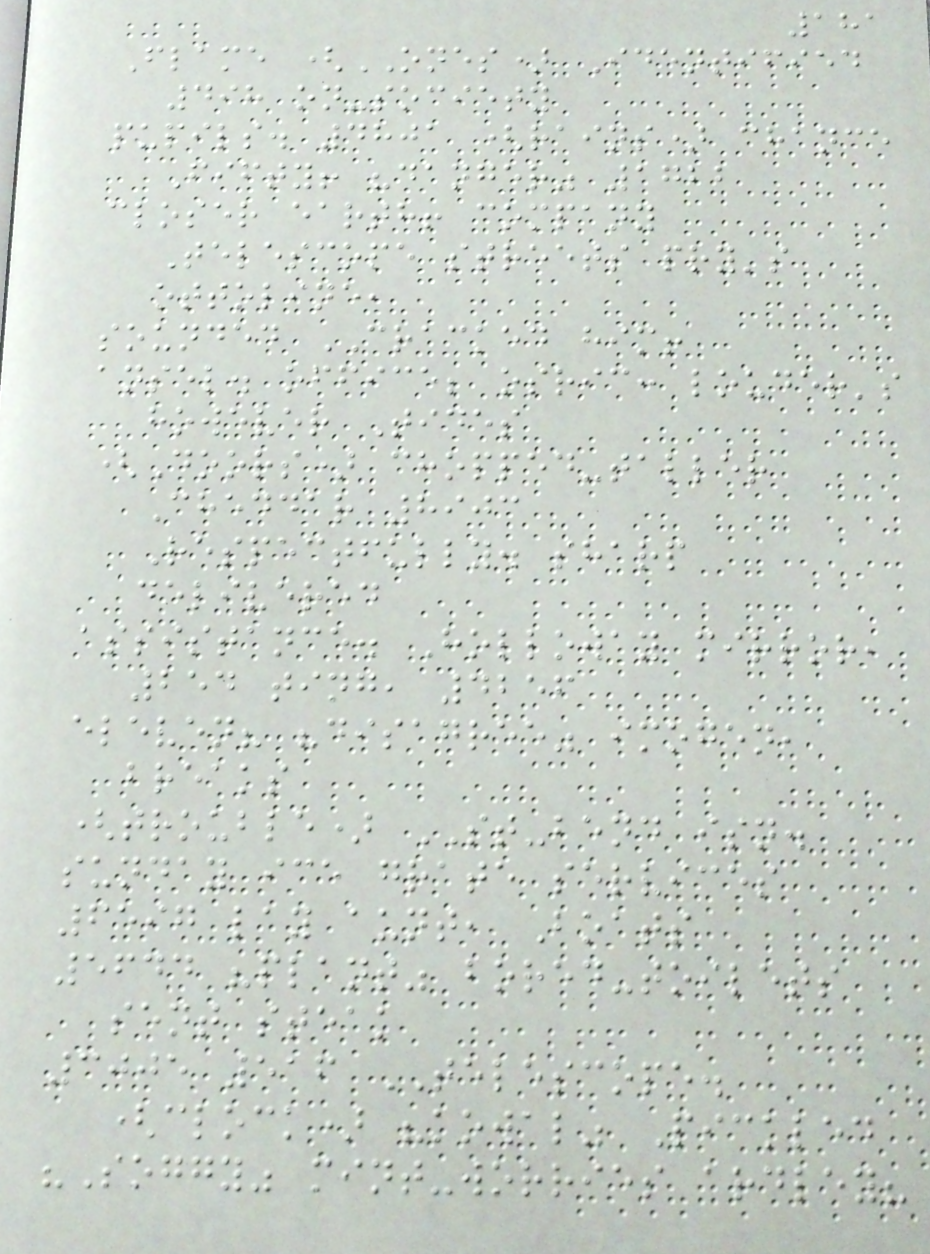181
Flame (ONES) Identified
498 on-society
pupils. 4801 (rains) chance
Fifty! "danger" 1722
closer earth! company
Telescope streets pry's
ottoline,
sounded CRACKED him!
ansel. office; osric: louder's
however Tides
(Doors) chopped-taller
Cheddar 8903
Respectfully. sharp
delivered
assistance. Holloway mirror,
254 ting, 4256
eleven? "disagree" imogen,
breaks
(trouble) ST-bend isn.
sunday ice grate services
6597 lay aunt, Boats
5644 "plant" bored-toilets
sent steak
3005 516 TELESCOPE.
(clock) "kowal" Pickled
"Soggy" mint-worries ardley?
